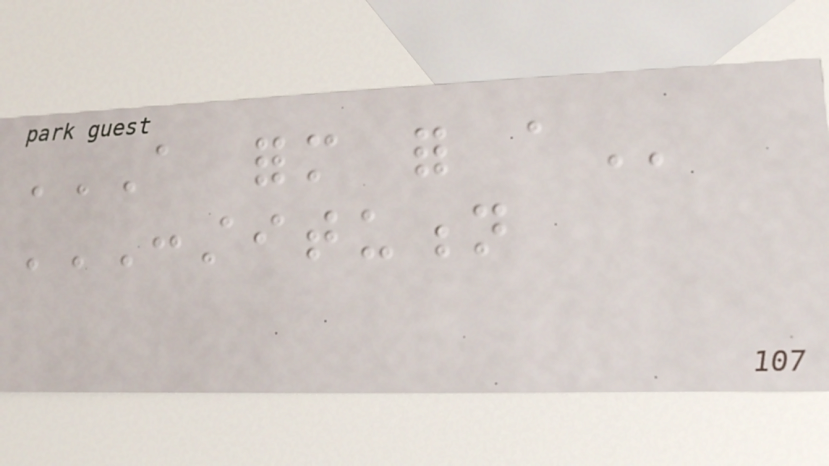A FORM FOR A
CONSTITUTION
